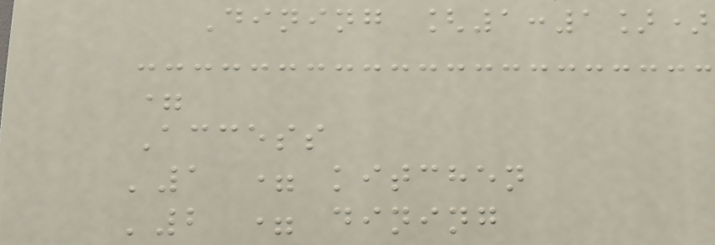Dining [1:1])
=
Access
'1 = kitchen
'2 = dining
